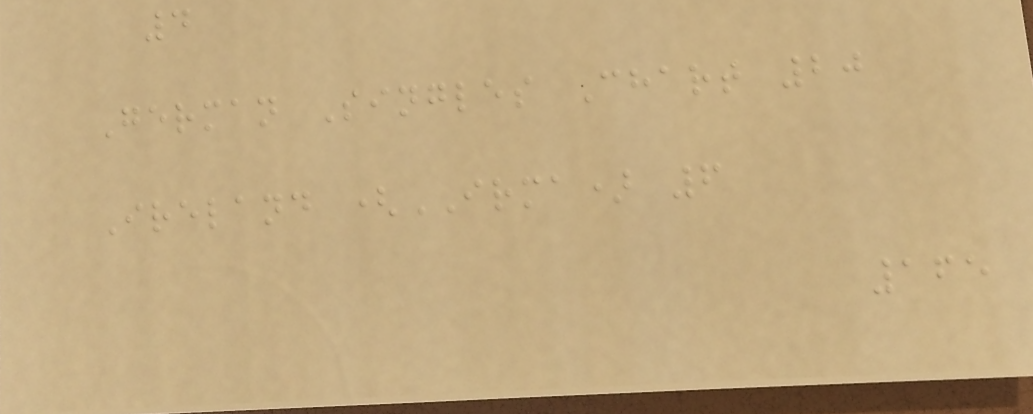4
German Singles Chart 20
Ireland (IRMA) 6
165
